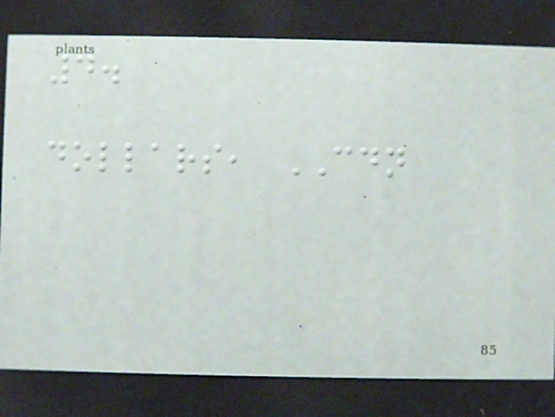4.
dollars, CDN
